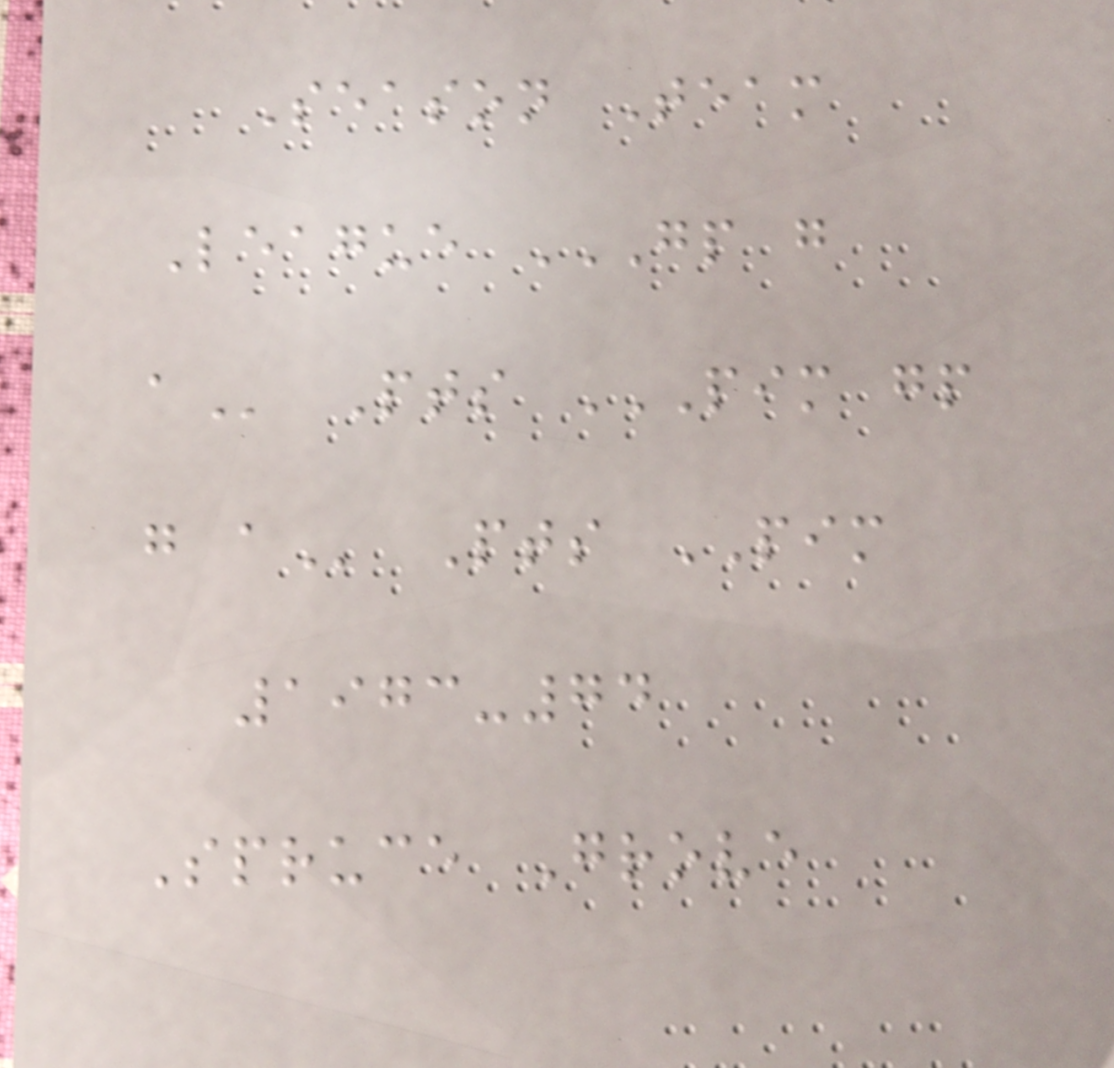Season Team
League GP G
A Pts PIM GP
G A Pts PIM
1973-74
Spruce Grove
